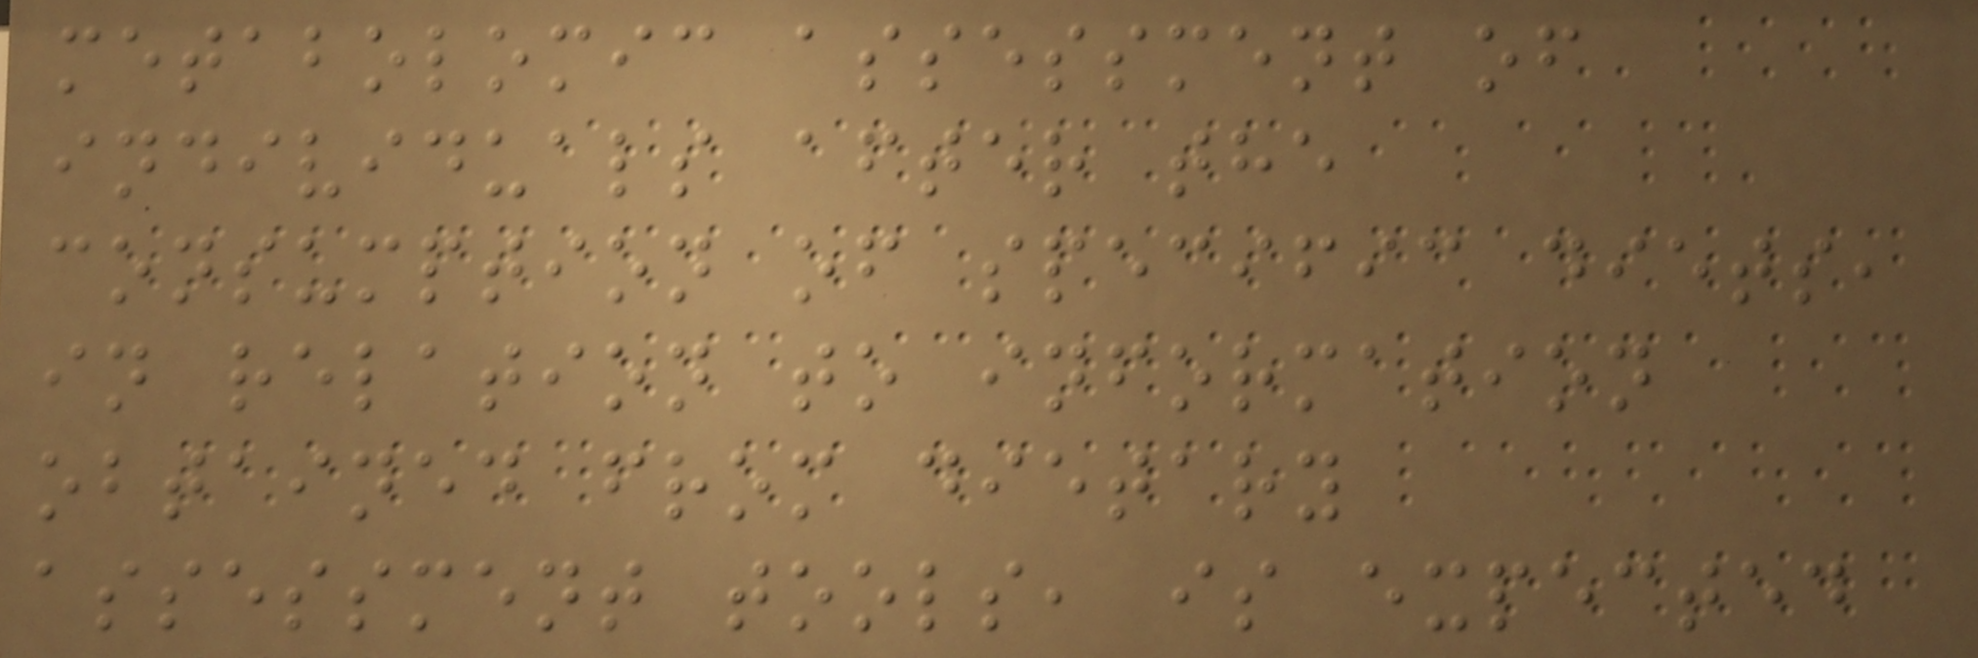metabolomic assessment of
individuals after the
consumption of specific diets,
in relation to information
obtained from dietary
assessment tools, is expected
